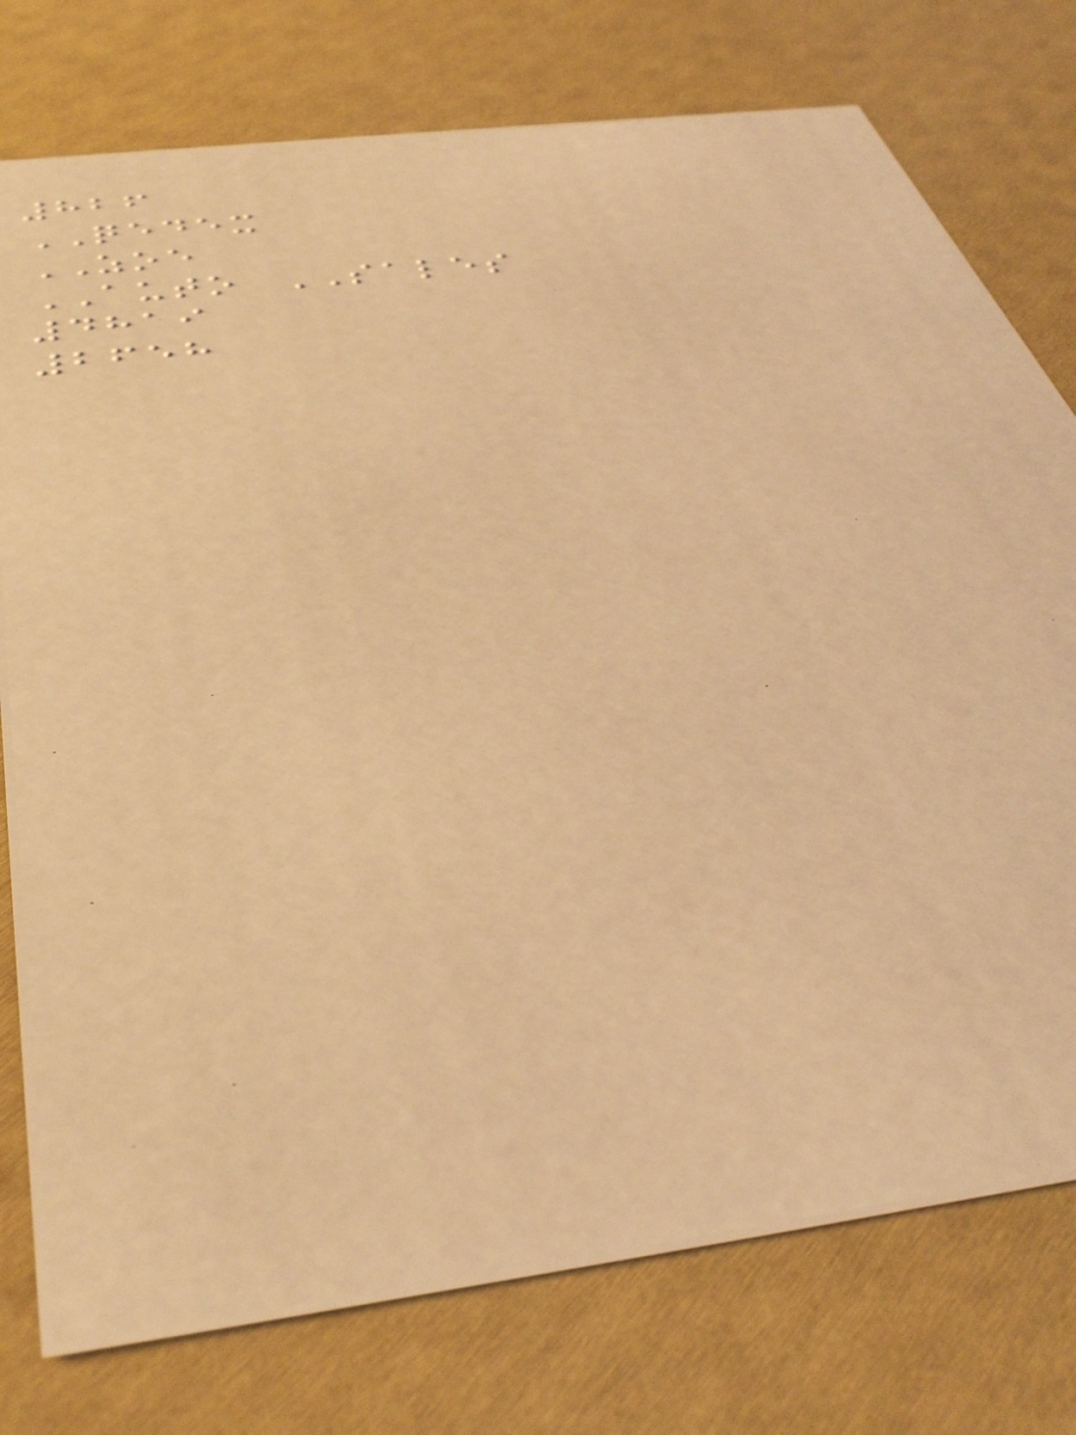826
QEDEX
ZOE
AUTO SALES
4819
2658
